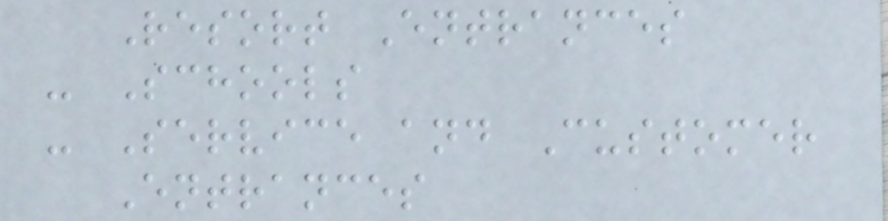Resort Entrances
- Schools
- Service and Customer
Entrances
